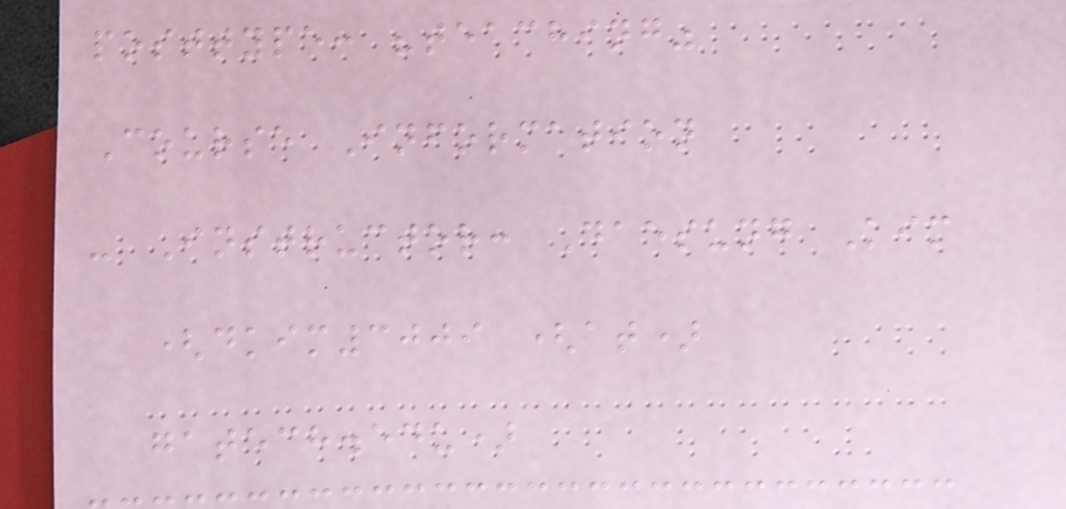posttype: "teaching"
Course Information
- Instructor: Daesung Kim
(dkim3009 (at)
gatech.edu)
